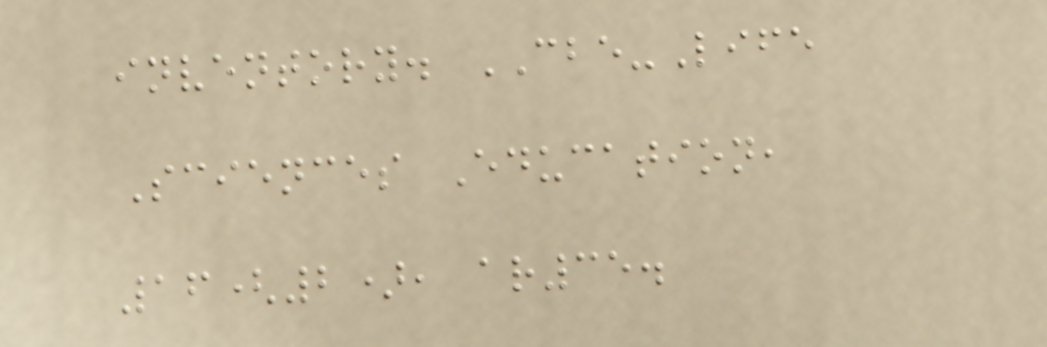inventory. CBE-Life
Sciences Education,
16(2), ar35.
